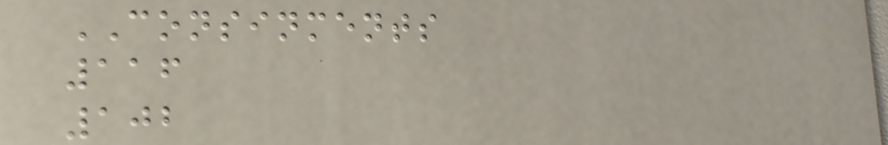CONSINMENTS
116
102
